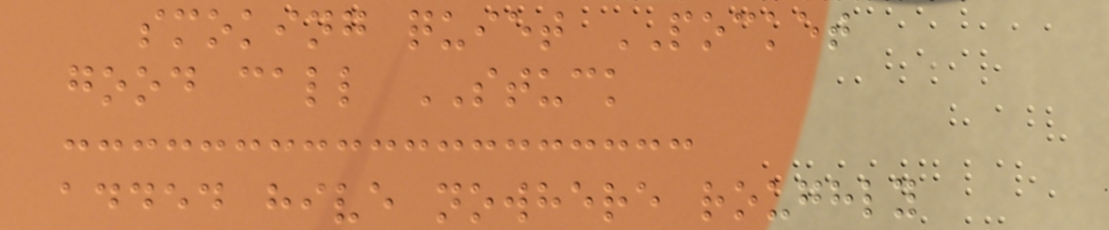smoking quiet POCKET
good call STUCK
added hive nowhere roughly
